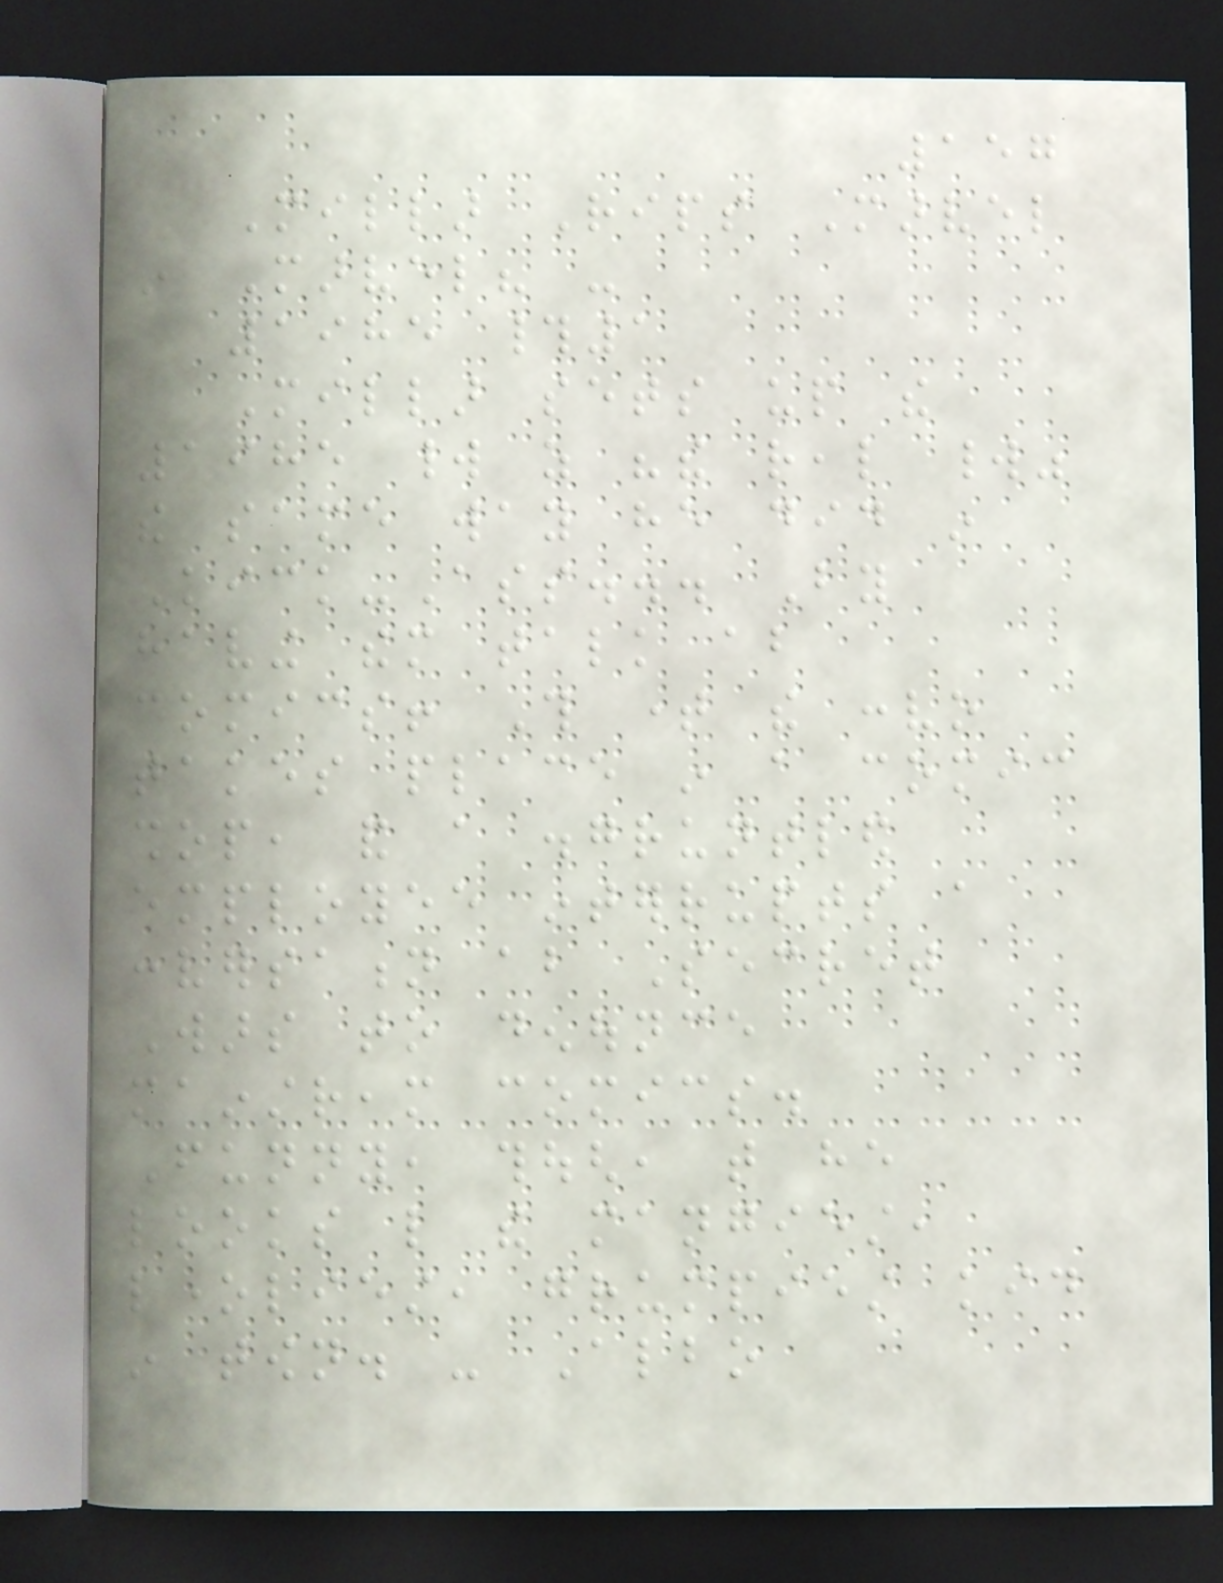157
Millar Rips Marvel
in Marvel? -
1985 #1
Millar sets up the
1985 world as "the real world"
the same way he did in
Kick-Ass... By
having them talk about
comics! This time the convo
takes place in a comic
shop, and a disgruntled
employee interrupts a
conversation about Secret
Wars to denounce
mainstream comics.
Funny, though, that he
looks like the mangiest,
loneliest, grumpiest kid
in town. - Albo
